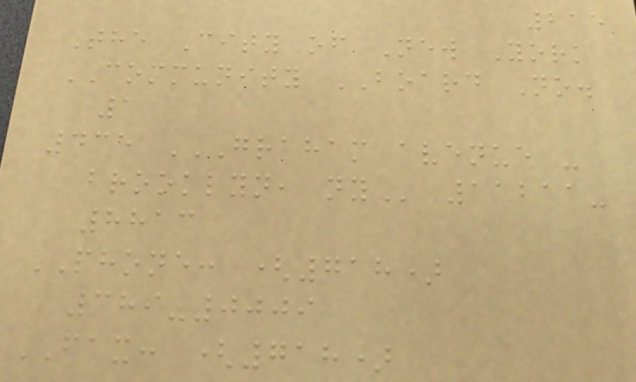215
The City of New York
COMMUNITY BOARD No.
1
435 GRAHAM AVENUE -
BROOKLYN, NY 11211-
8813
PHONE: (718)
389-0009
FAX: (718)
